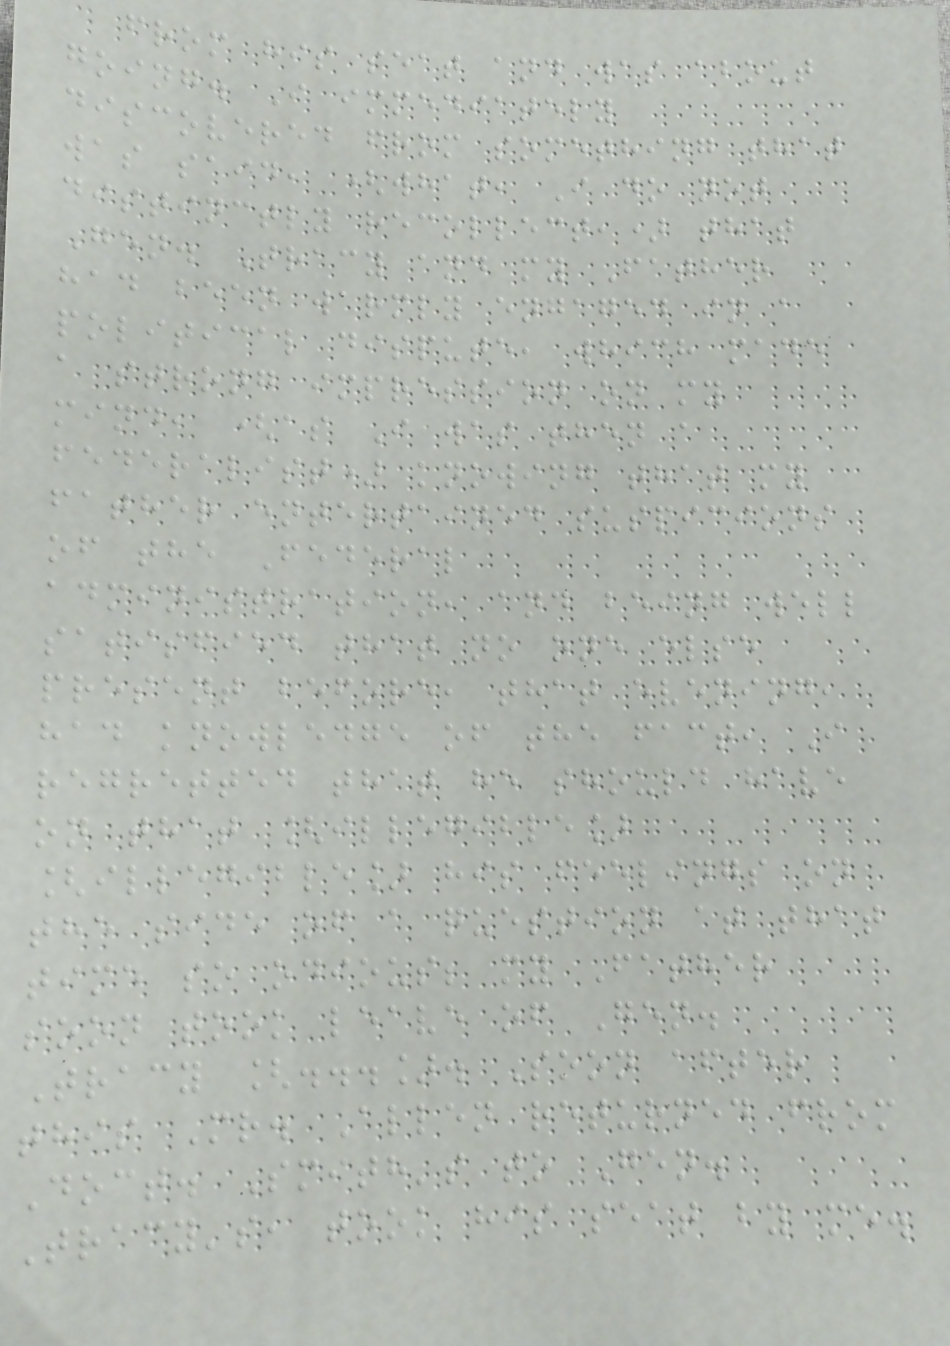from his seat and was about
going. I immediately
discovered from something that
was said, (what, I do not
distinctly recollect,) that
Gen. Tracy and my Father
had been warmly engaged in a
political dispute, which made
a strong impression on my
mind, (as I was then a
federalist) knowing that my
father entertained suspicions
of the Federal
administration, and being well
satisfied that no one else
present before, that evening,
had knowledge of the fact, I
regretted that he should have
on that [illegible]
[illegible] his feelings on
the side of a question at that
time so odious; my Father
soon took leave of Gen.
Tracy [...]. Soon after
this Mr. Allen returned from
Doct. Smith's to Gen.
Tracy's, took his seat by me.
